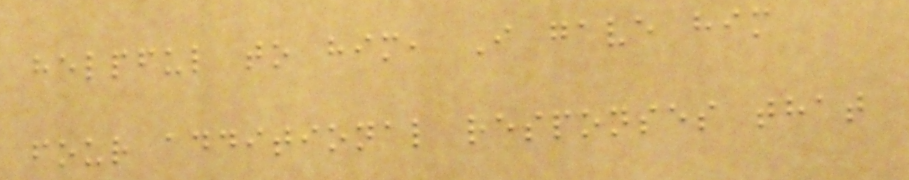helpful to him, I gave him
four additional responses that
